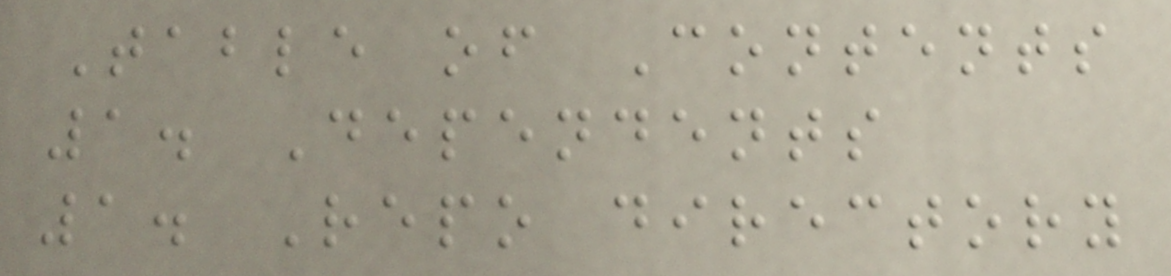Table of Contents
1. Dependents
1. Repo directory
